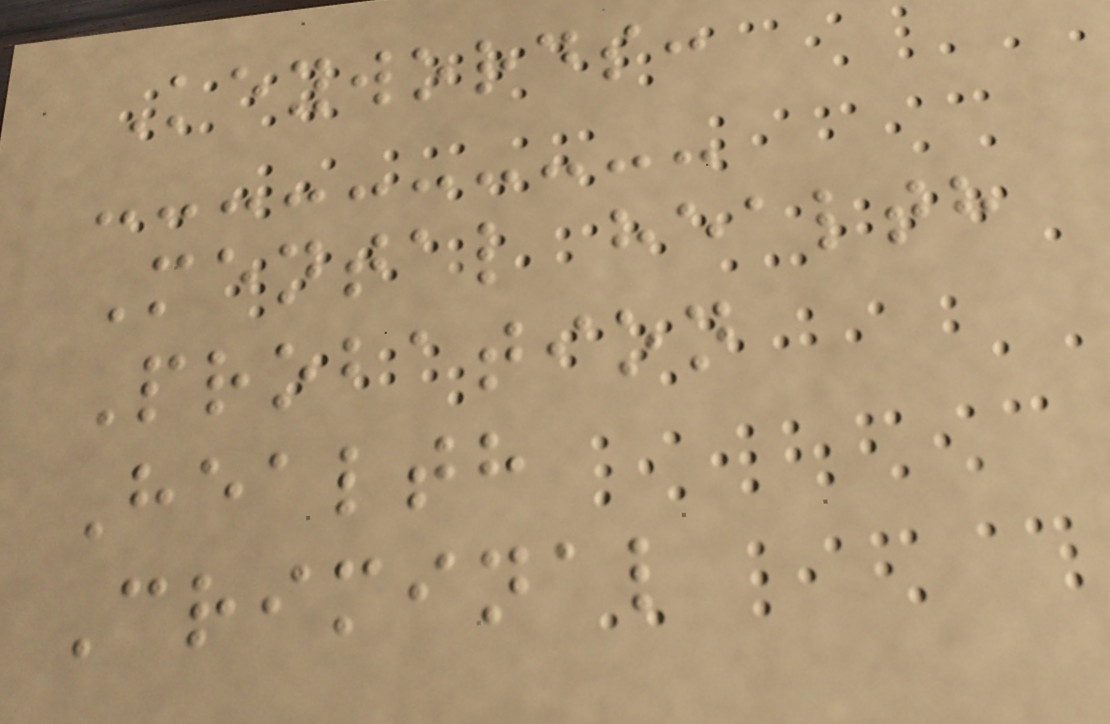Keywords:
Mental health
Probation
Health
Criminal
